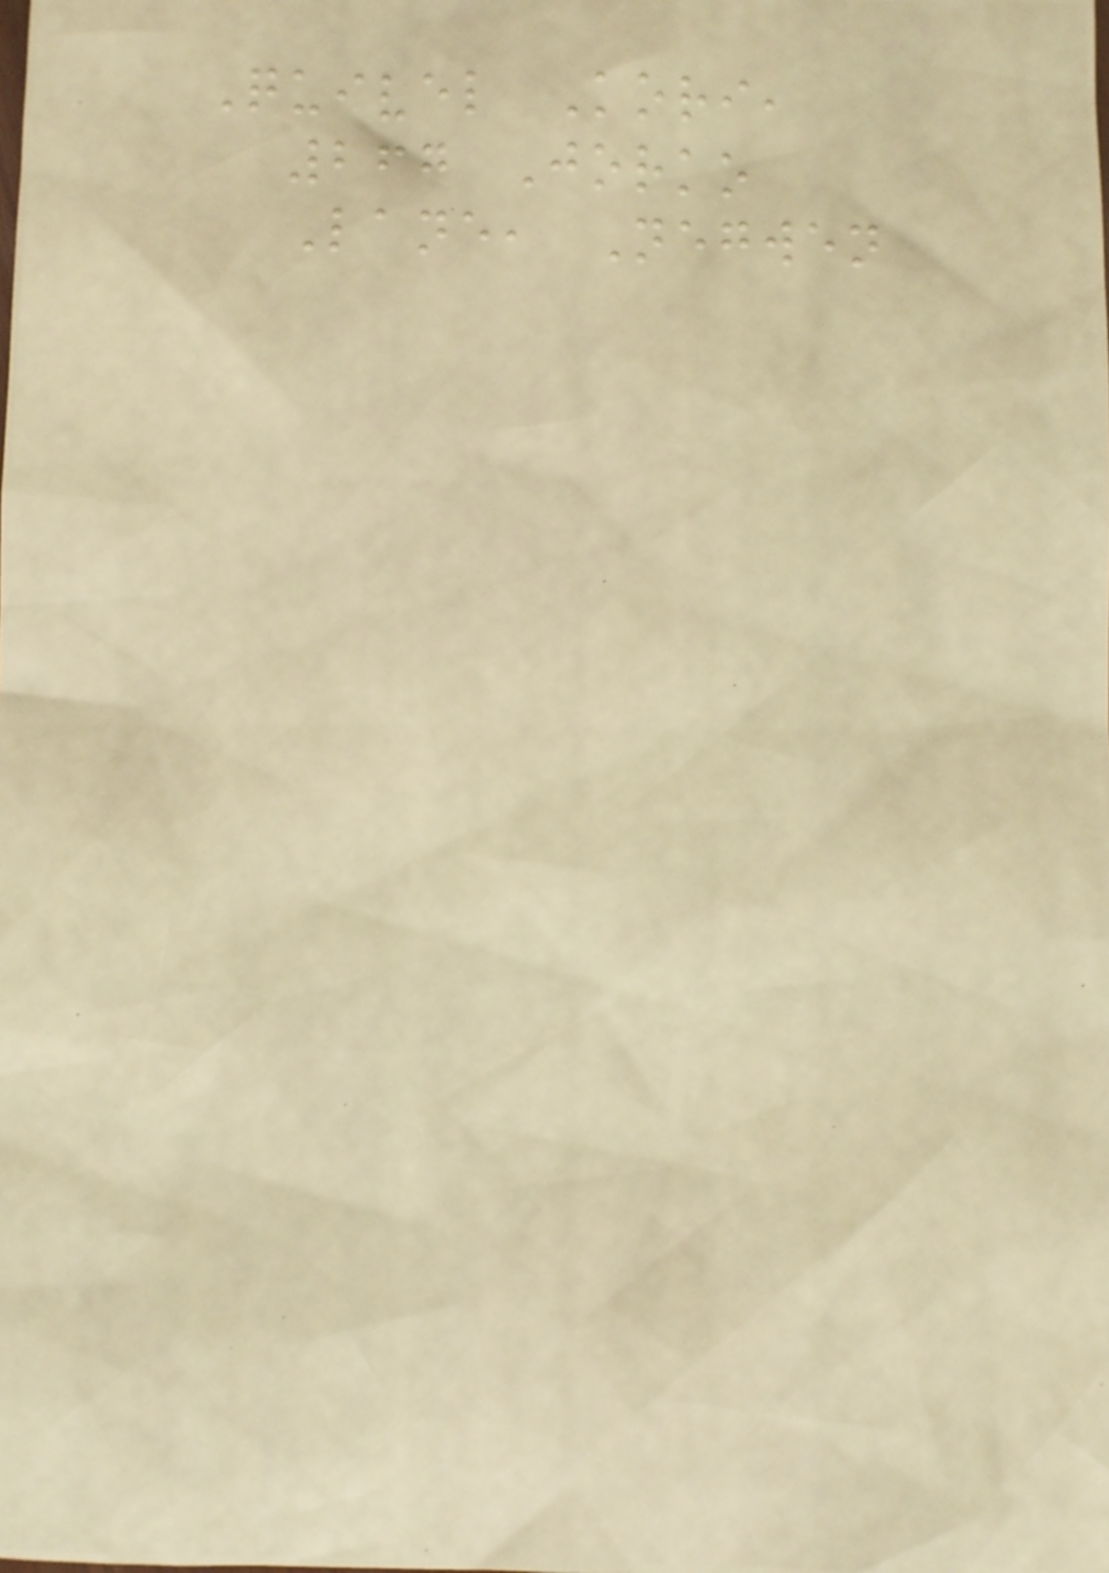Quivel Kori,
267 Jorko
Lane, Negwen
